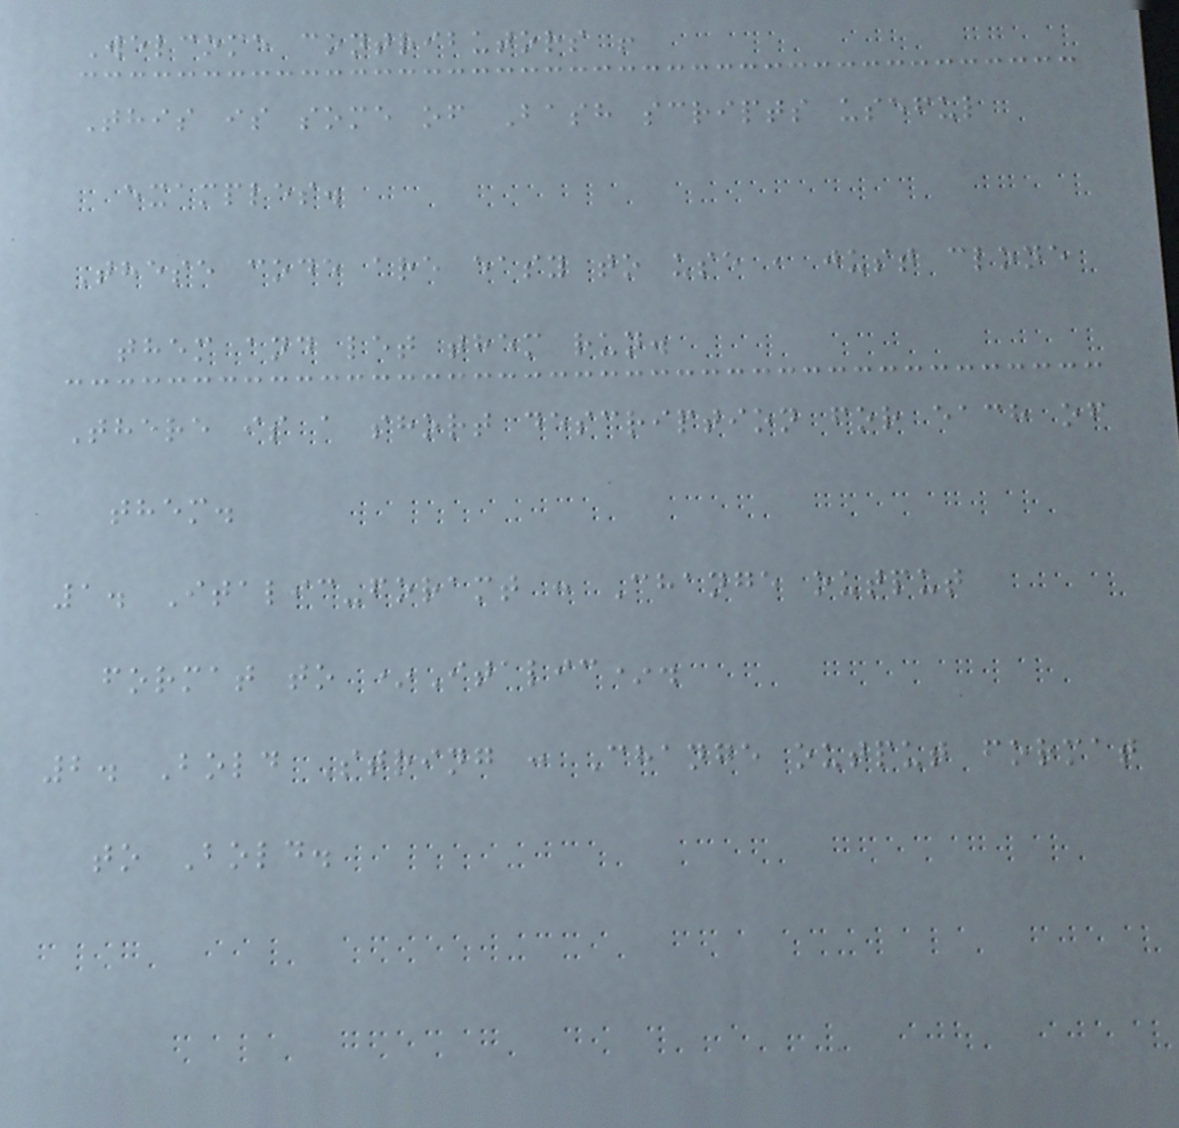Welcome contributors !
This is some of Bash scripts useful
examples.
These code are easy to use , just clone
them and let them run.
There is a short description for each of
them.
1. Italic-foramt : Change output
format to *Italic*.
2. Bold String : Change output format
to Bold.
